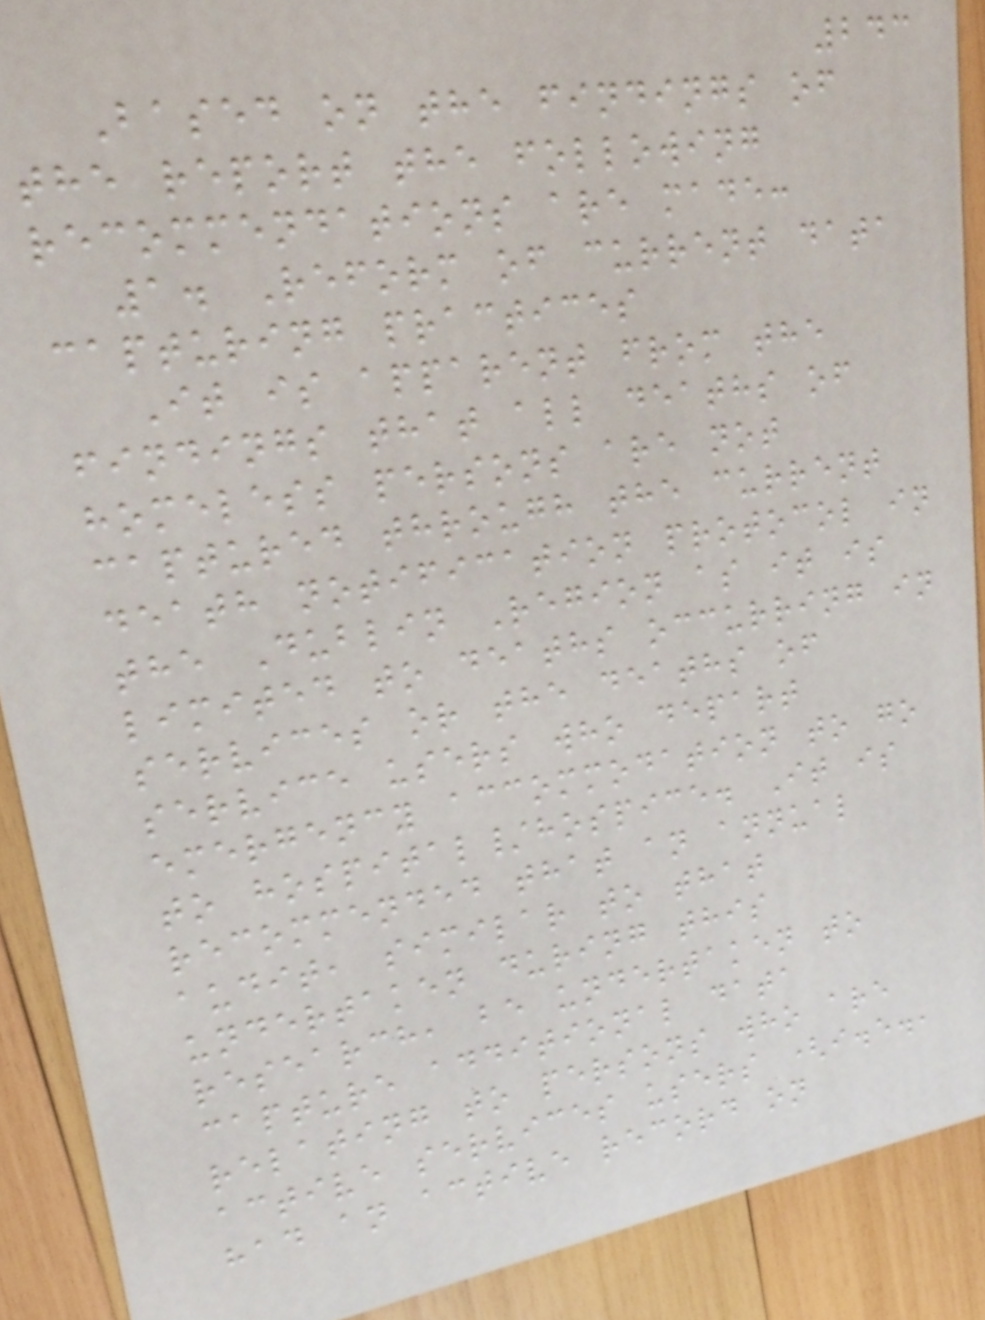243
Based on the findings of
the report the following
recommendations are made:
1. Reform of current data
capturing practices
It is apparent from the
findings that all deaths of
homeless persons are not
captured through the current
death notification protocol in
the Dublin Region as it is
limited to deaths occurring in
services or the deaths of
service users who depart
emergency accommodation to go
to hospital/hospice. It is
recommended that an annual
audit, similar to that
undertaken during this
research, be undertaken to
capture additional data
relating to persons who are
active services users (i.e.,
had an active record on
